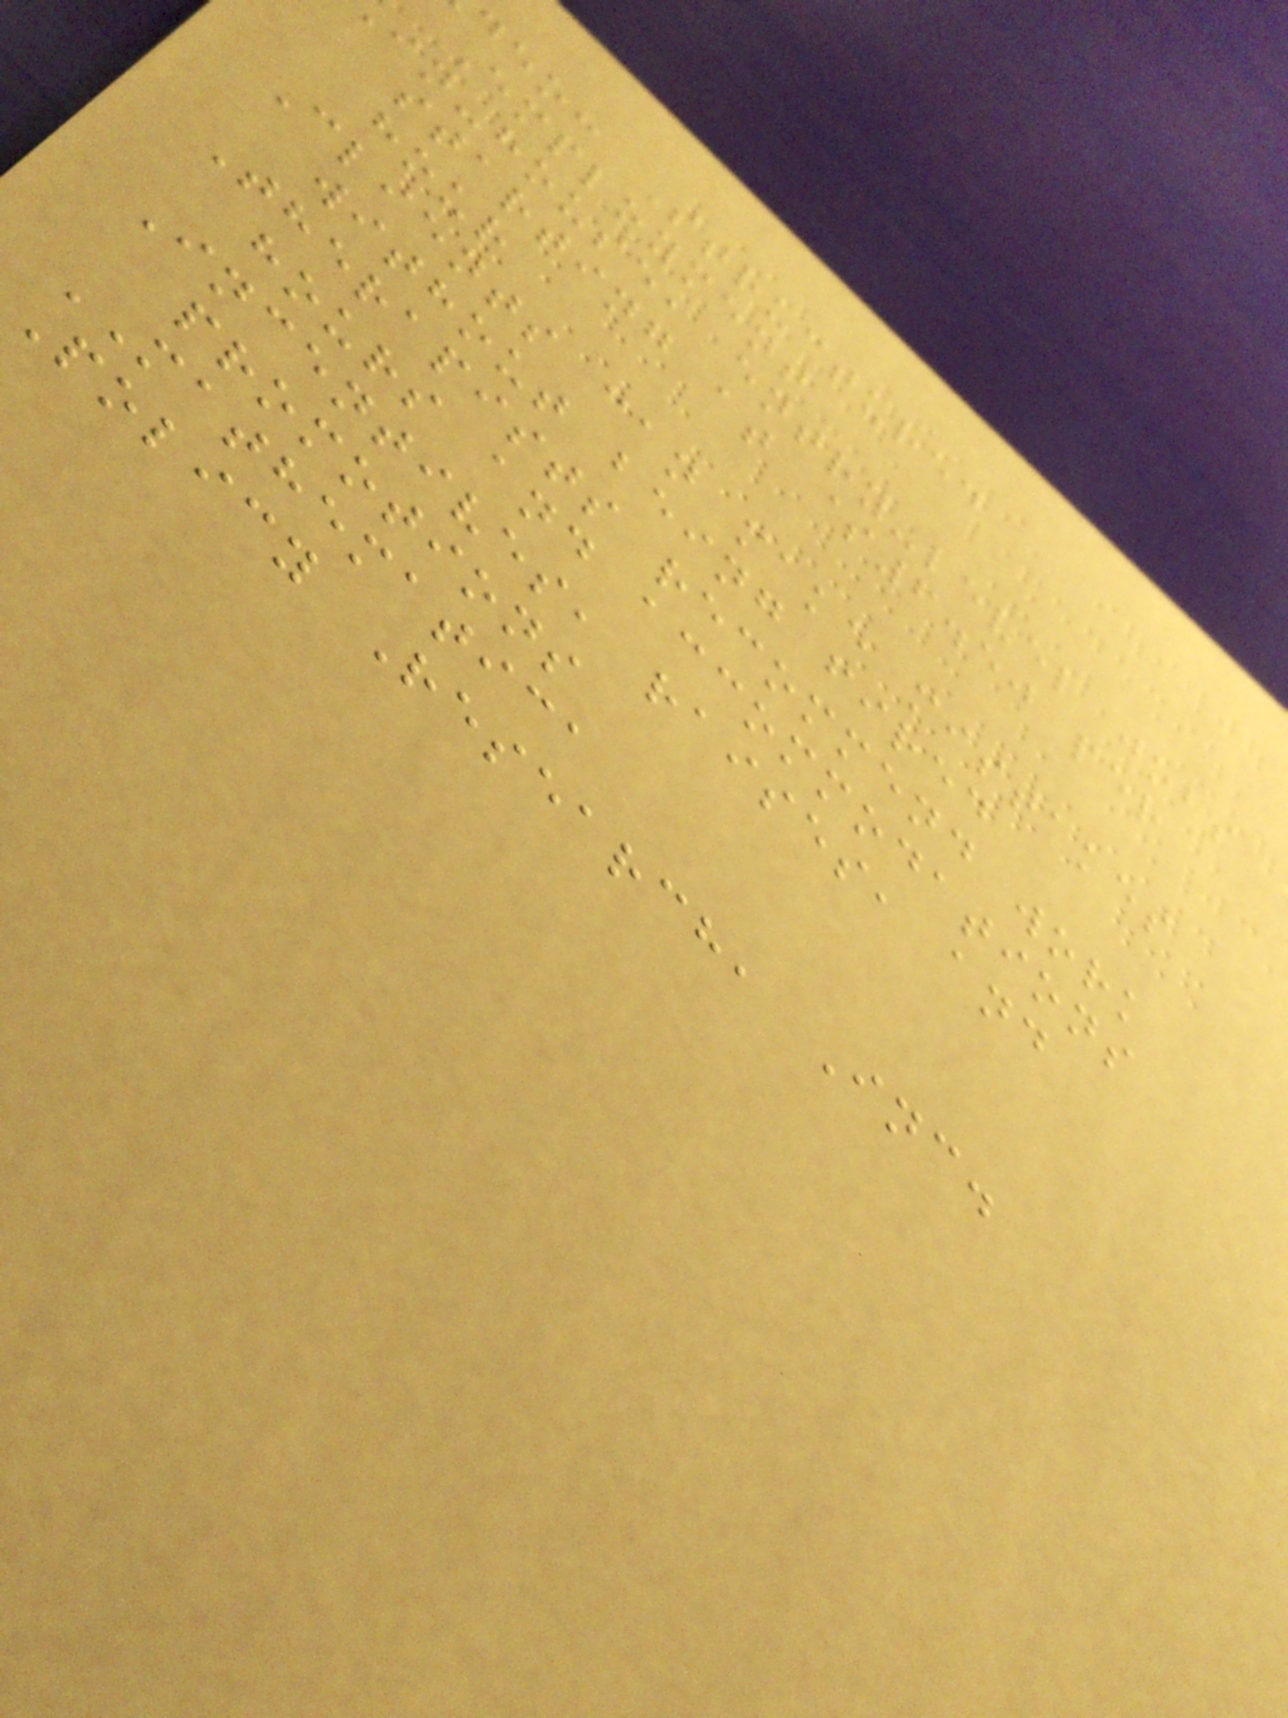deo: Structured
Employment
in-house, entry-level jobs
starting at $6.50 per
hour
Clients can make mistakes
without being fired
Therapists recommend work
hours and accommodations
Incentives, raises, and
promotions
MATHEMATICA
Policy Research, Inc.
